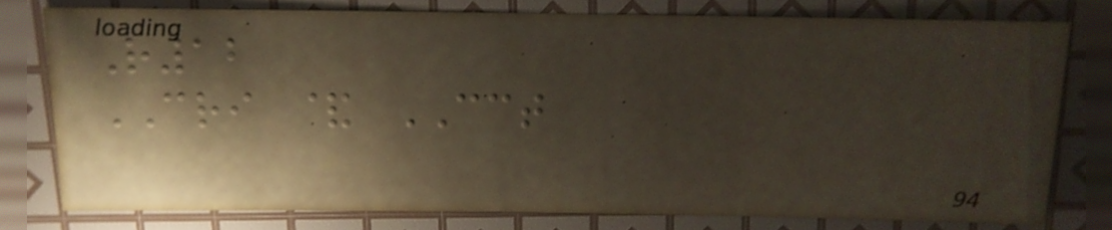R12
CRI & CCT
